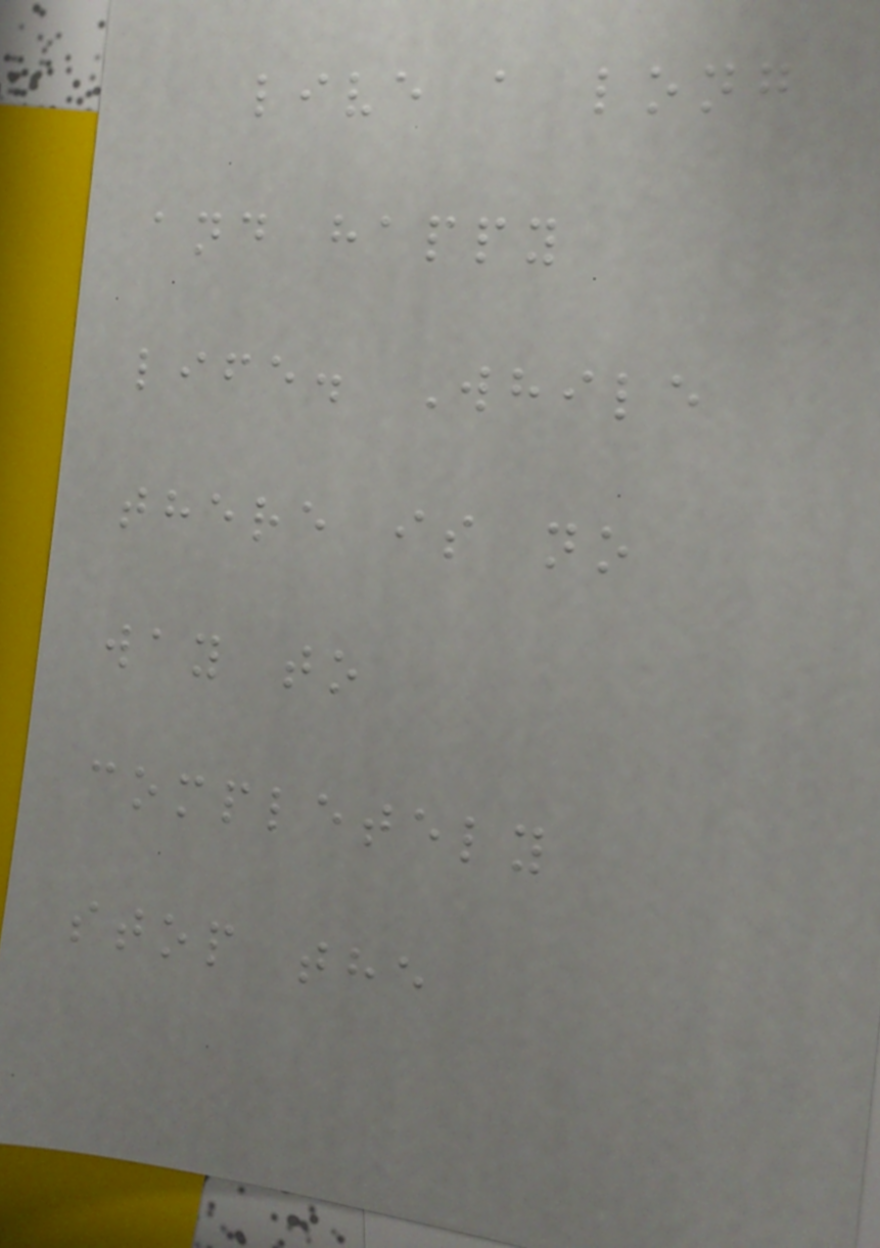live a long
and happy
life. While
there is no
way to
completely
stop the
